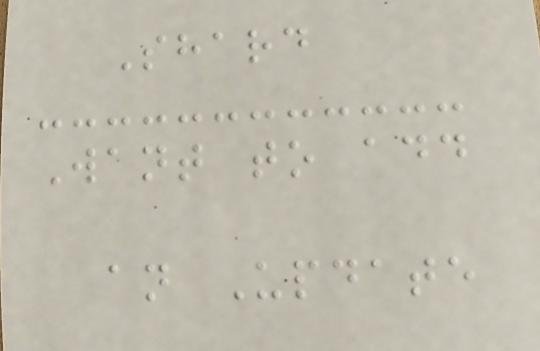Shard
Want to add
an Update
